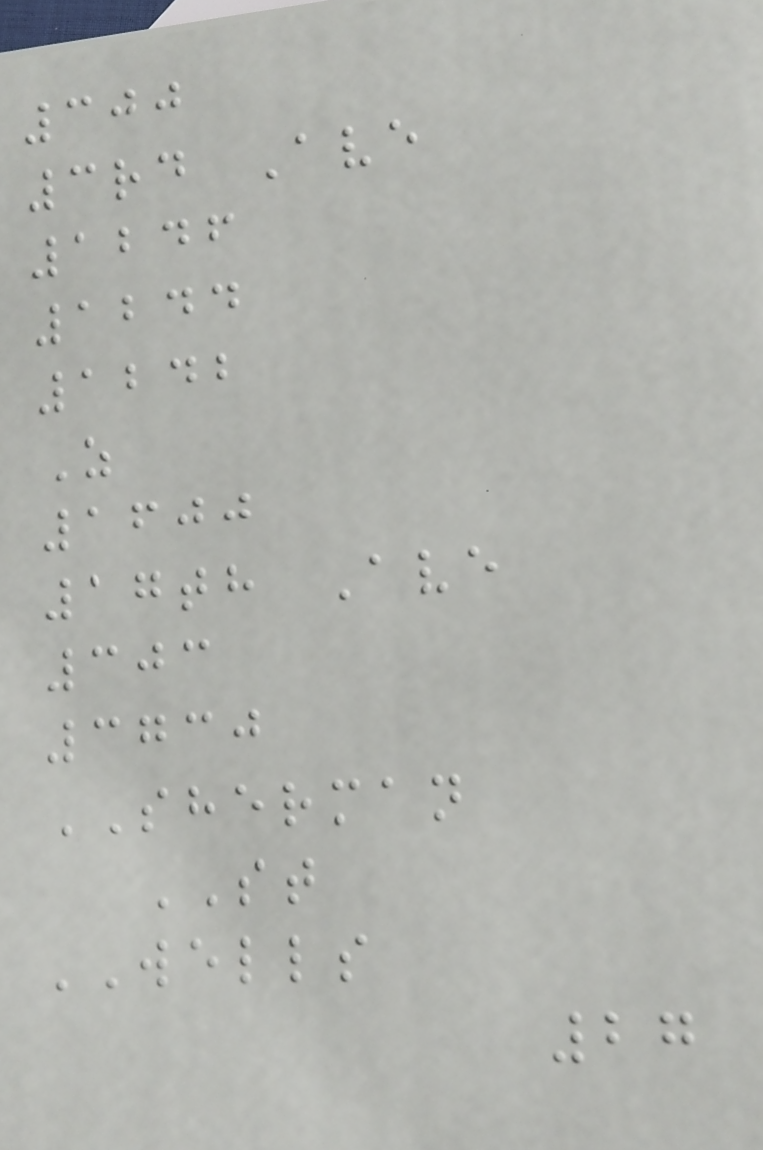300
3rd Ave
1246
1244
1242
Z
1600
17th Ave
303
3730
SHERMAN
ST
WELLS
27
